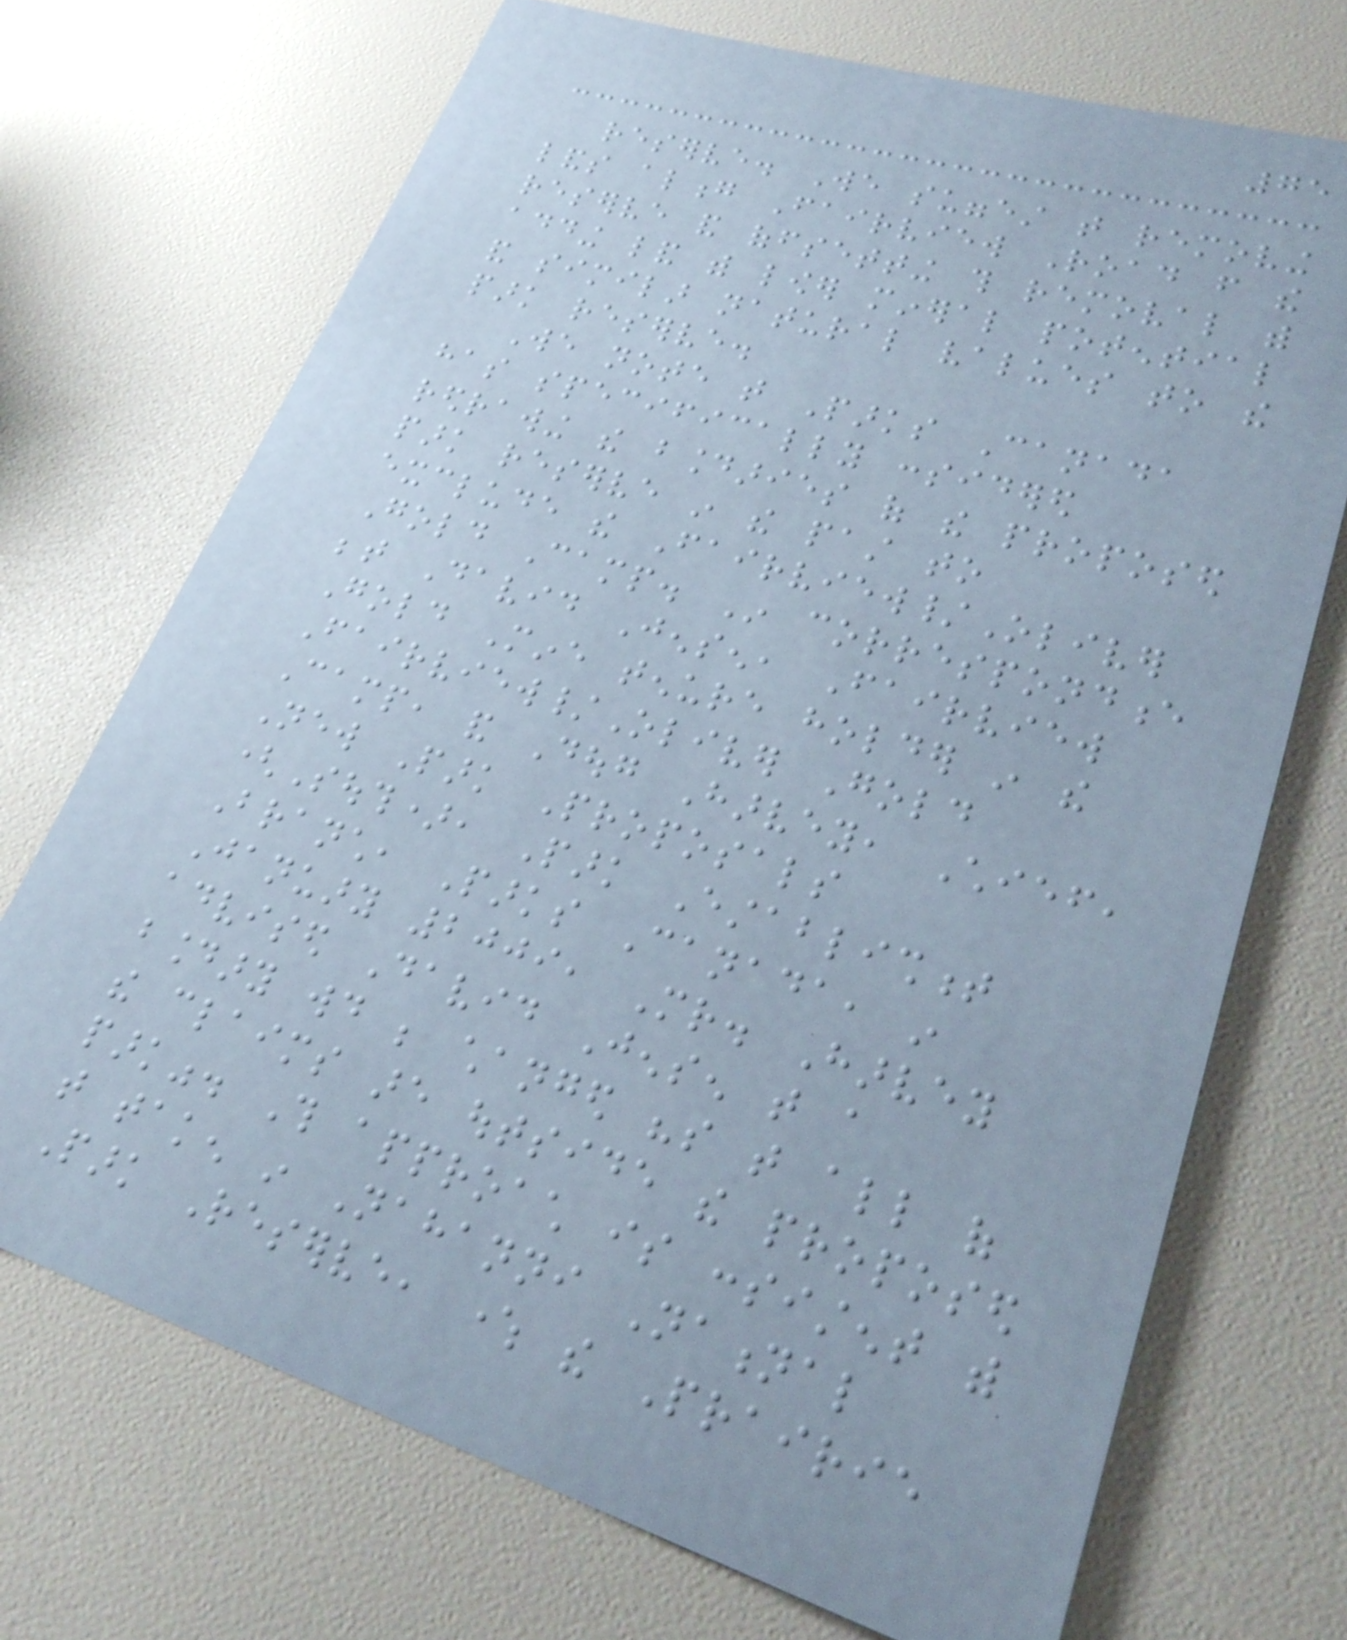75
reserve. We suggest that removing
lands along Fairview Road from the
reserve and offsetting this removal with
adding land with lower mineral potential
and similar natural values to the
park reserve.
We note that Parks Canada
has specifically considered
redrawing the boundaries of the proposed
park reserve in the past to
exclude the Fairview/Oliver
Gold Camp. In correspondence
between David Jensen, Fairview
Gold Mine tenure holder in the
Fairview/Oliver Gold
Camp, and Doug Harvey, Chief,
New Park Proposals
(South), Park Establishment
Branch, Parks Canada, in
January 2009, Mr. Harvey
advised David Jensen that a
boundary would be changed "so that all of
the claims are outside the proposed
park". This approach is consistent with
that taken in Nahanni National
Park Reserve, where the Prairie
